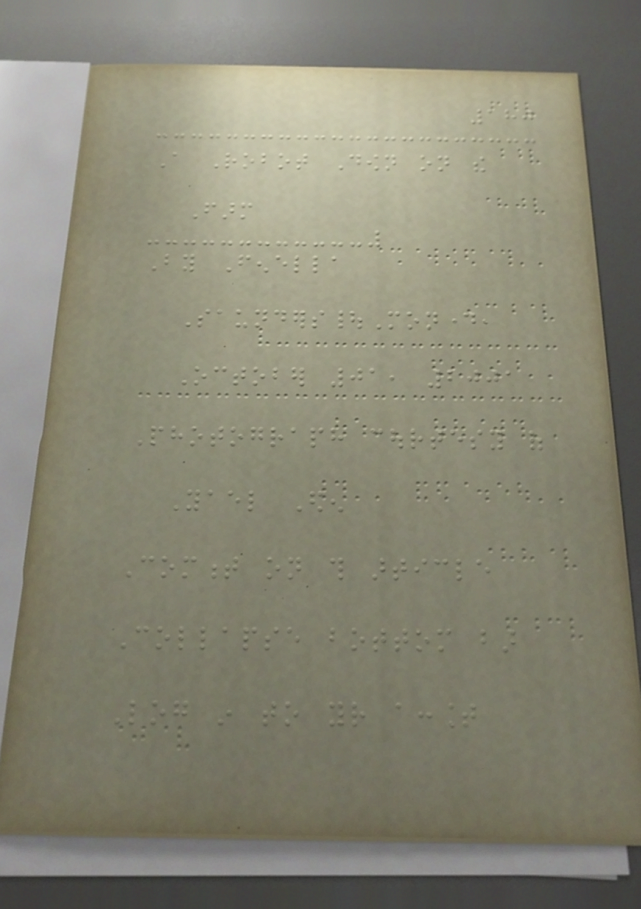180
A Robot Down on the
Farm
By Fenella
Saunders|Monday,
October 01, 2001
Photograph courtesy of
Yael Eden
Comment on this article
Collapse bottom bar
Log in to your account
